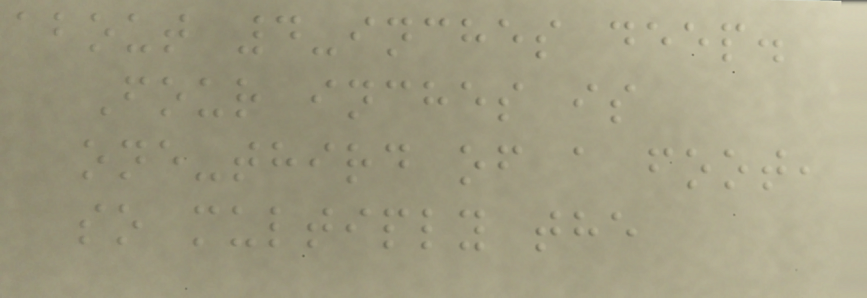about 4-inches deep.
Four inches is
one-third of a foot,
so multiply the
